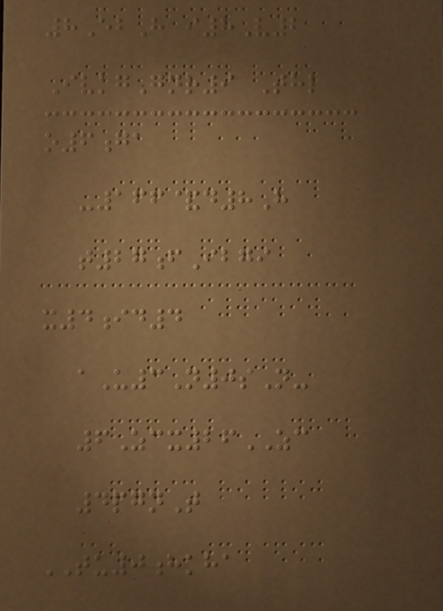8EbH i8V2
IvkgGnr9 Thl
o6ga
-166&d8H
t27fIbgi
x4id4
aU3N0sN-
6Zcx26ZC
4pgnT
TU0hkha
